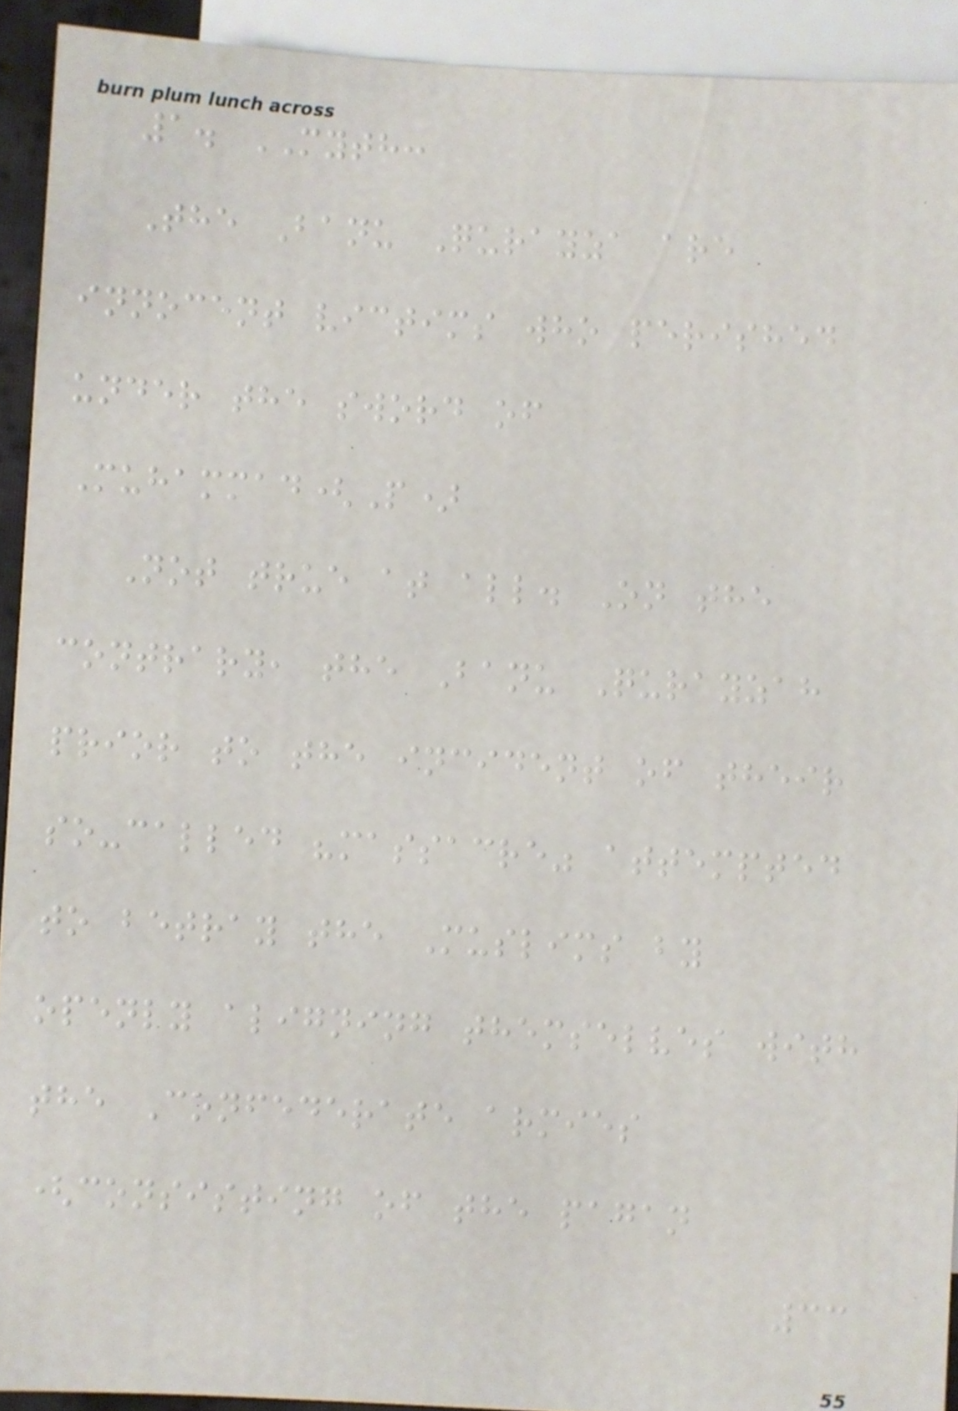1. MYTH:
The Banu Qurayza are
innocent victims who perished
under the sword of
Muhammad(P)
Not true at all. On the
contrary, the Banu Qurayzah
prior to the incident of their
so-called "massacre" attempted
to betray the Muslims by
openly aligning themselves with
the Confederate armies
(consisting of the pagan
33
